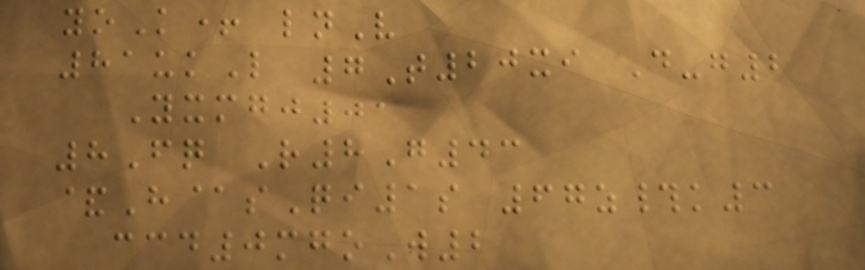yoK+ lnV
81ukL 7T20xi D-g2
Yxmgj01
8Fq R8G43
&H@sQi1s 67z#k3
ccd0mgoW2
